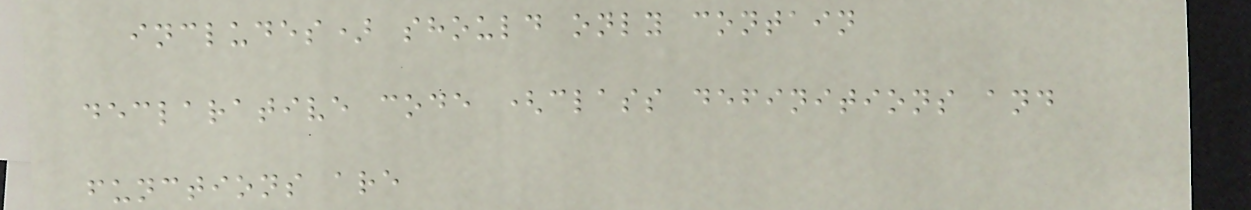includes) should only contain
declarative code (class definitions and
functions are
